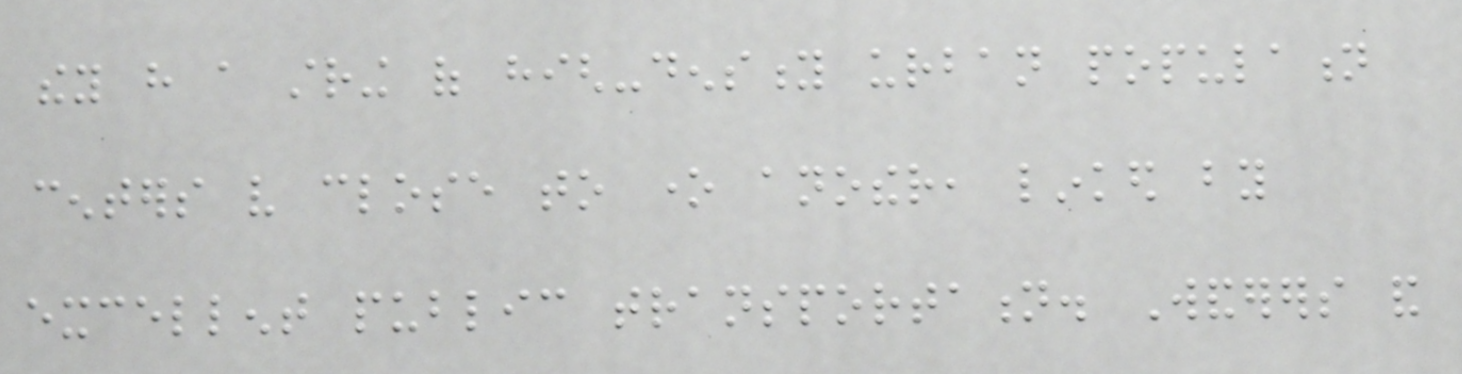they have a string of high-density urban population
centers very close to one another, linked by
excellent public transportation. Wanderers and
